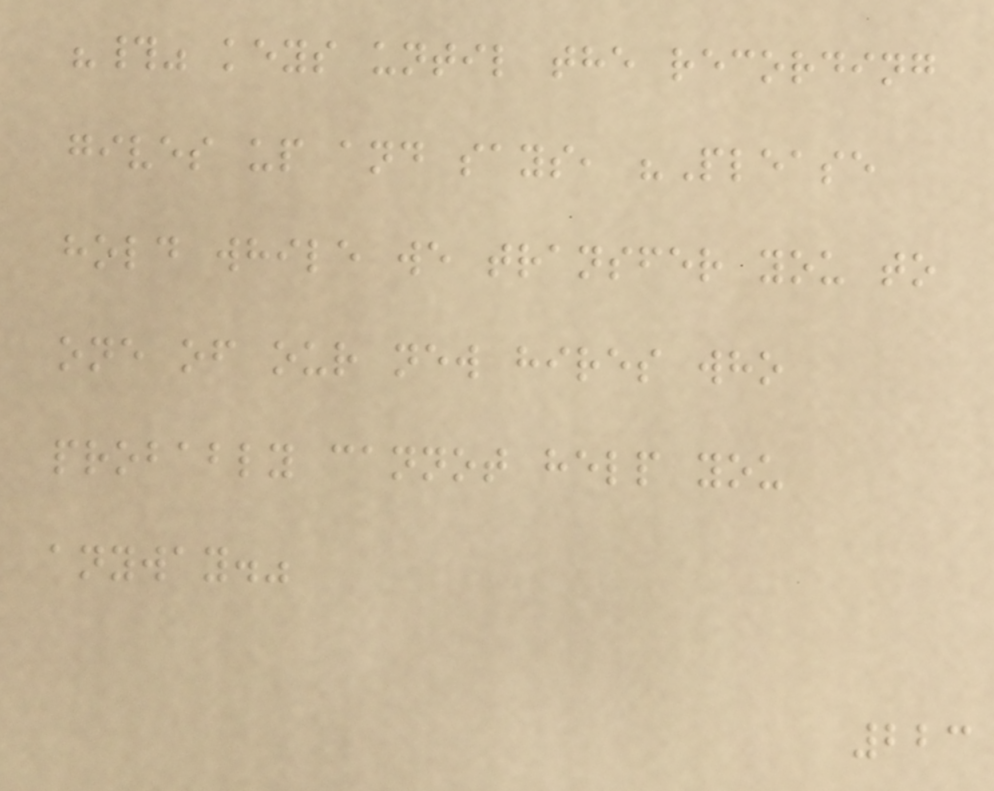"#" keys until the recording
gives up and says, "Please
hold while we transfer you to
one of our new hires who
probably cannot help you
anyway."
223
